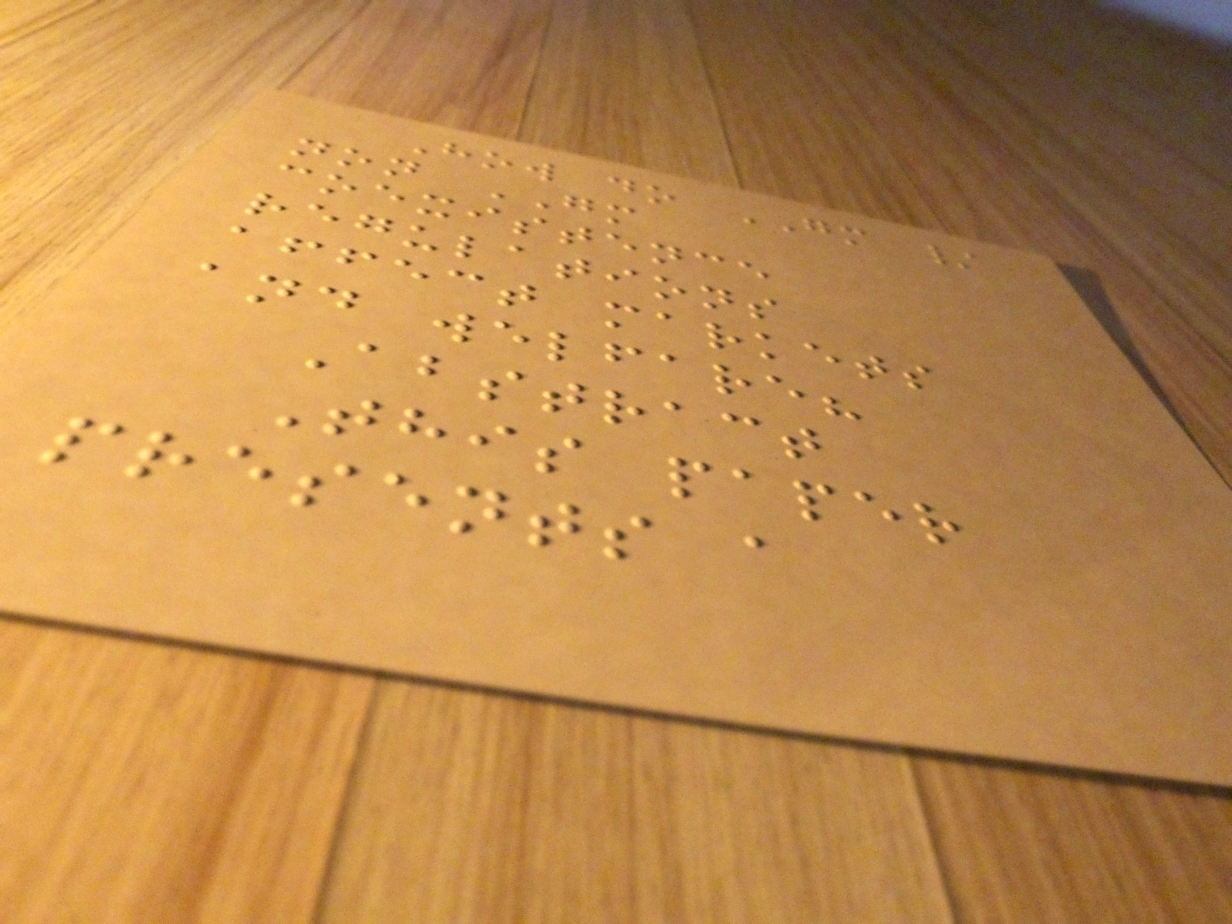How do GM /
non GM
coexistence
regulations
affect markets
and welfare?
Abstract
This paper
presents a
